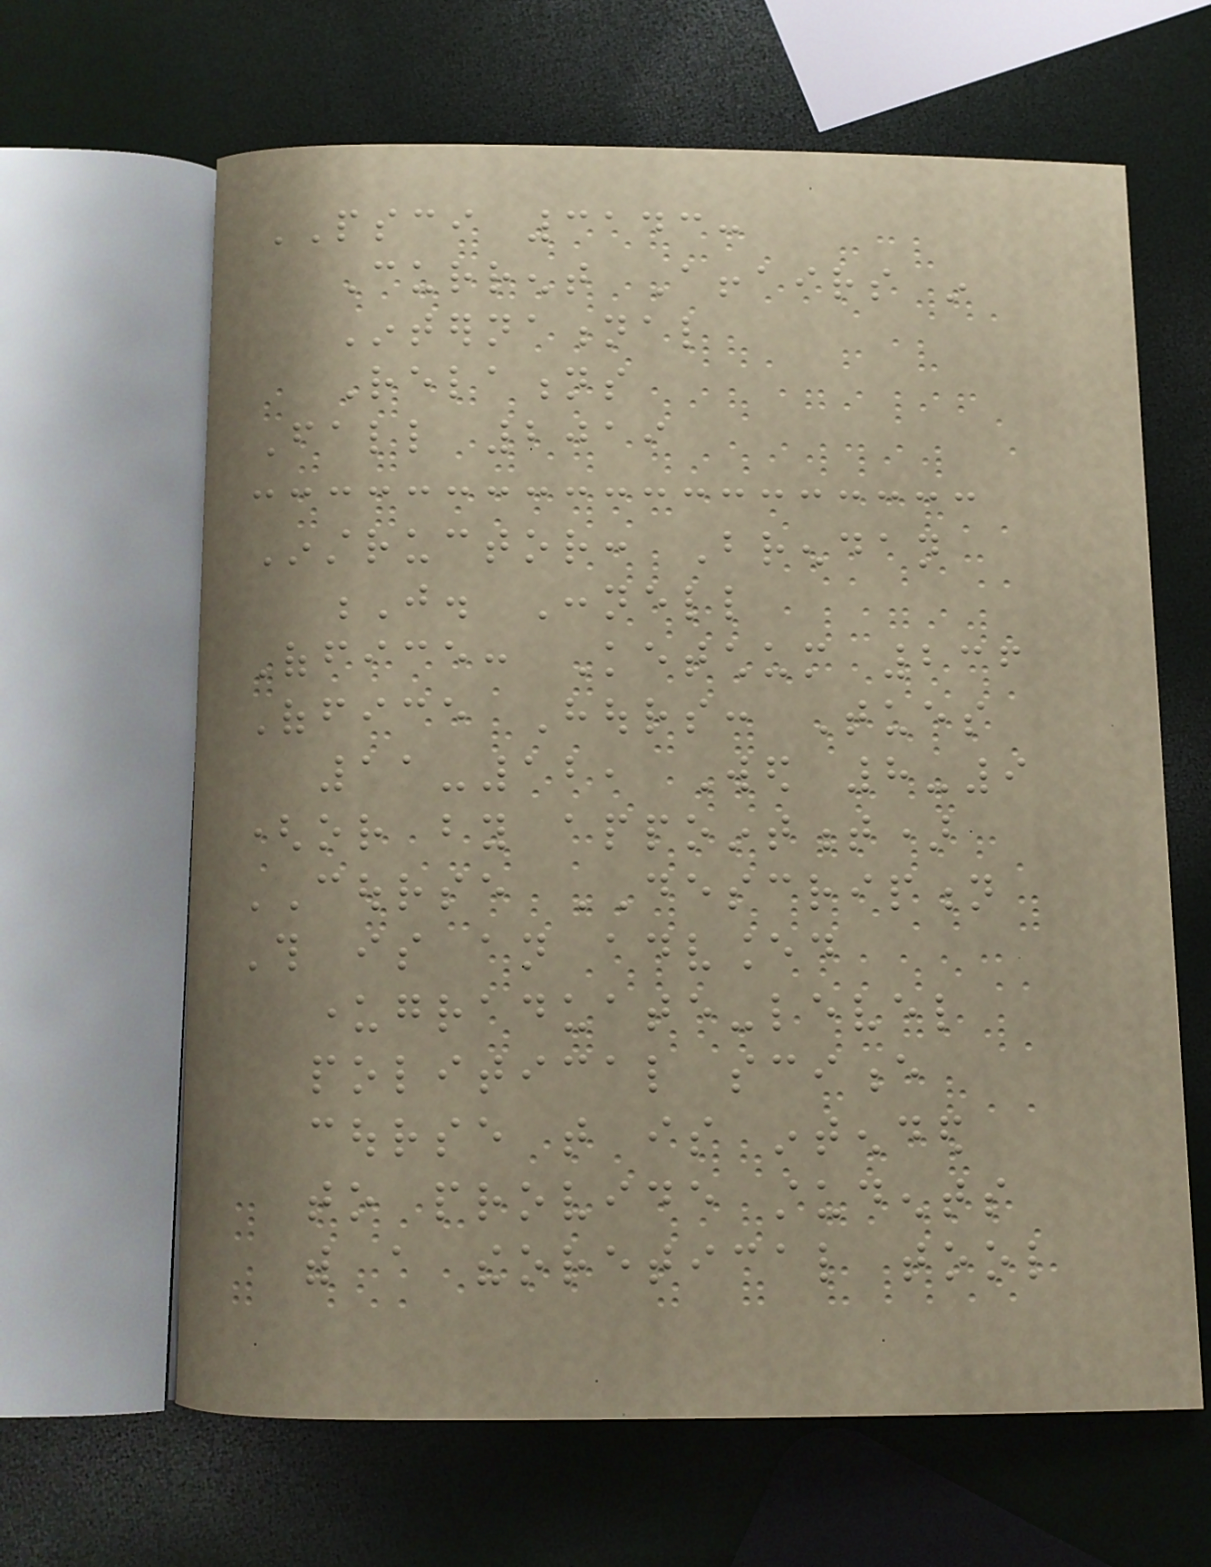PSCI 3143:
Current Affairs in
International
Relations
Fall 2019
Instructor: Brendan
J. Connell
Office: Ketchum 236
Office Hours: Tues
11-12, Wed 8-9
(or by appointment)
COURSE DESCRIPTION
This is an advanced
undergraduate-level
political science
course that is intended
to provide students
with a theoretical tool
